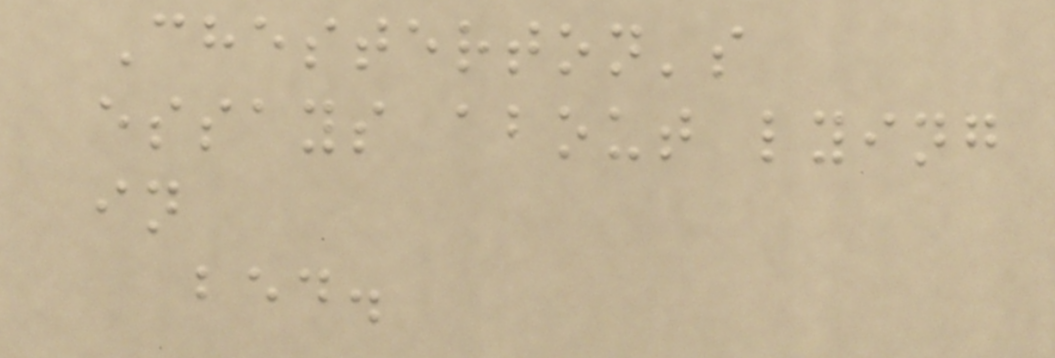Chesterton's
essays about lying
in
bed.
